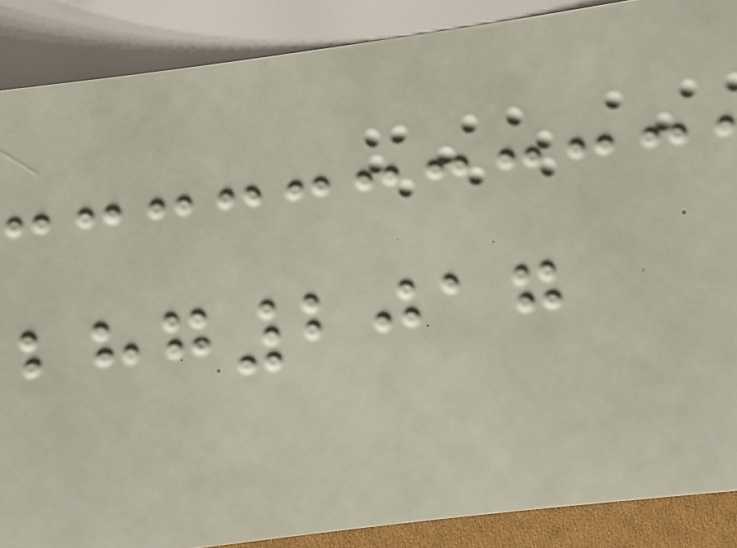bhg2017
